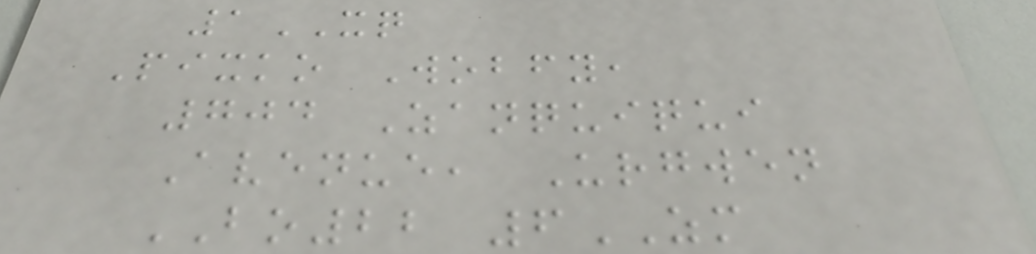1XQ
Pixko Wobfy,
704 Zanquiqui
Avenue, Urgwen
BO22 6ZM
